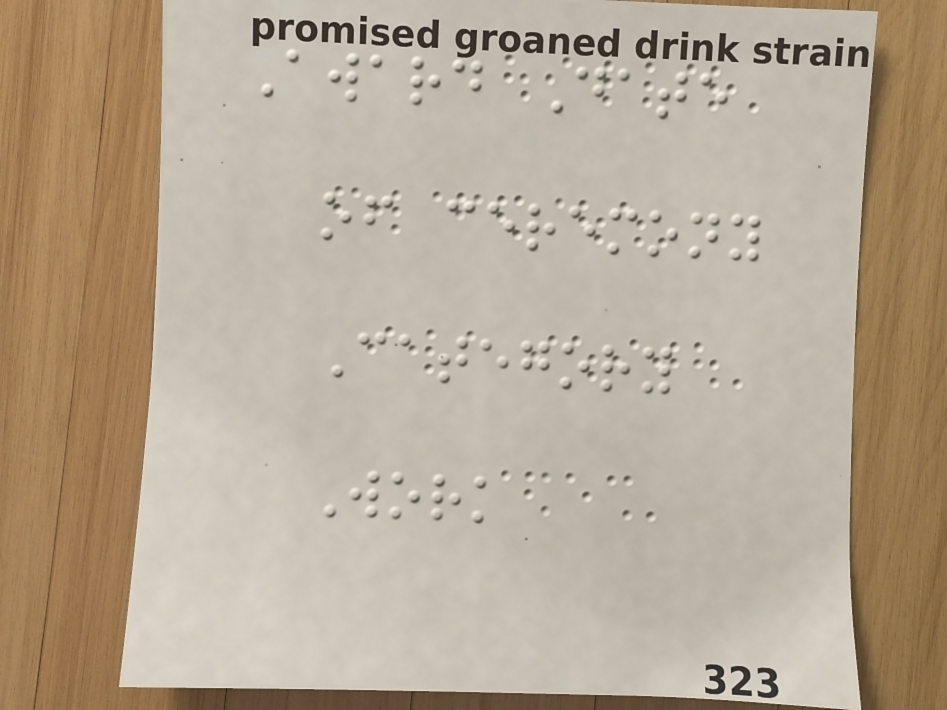Award Date
of ceremony
Category
Work
